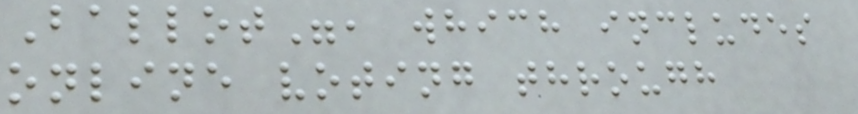Ballot", which includes
online voting through
